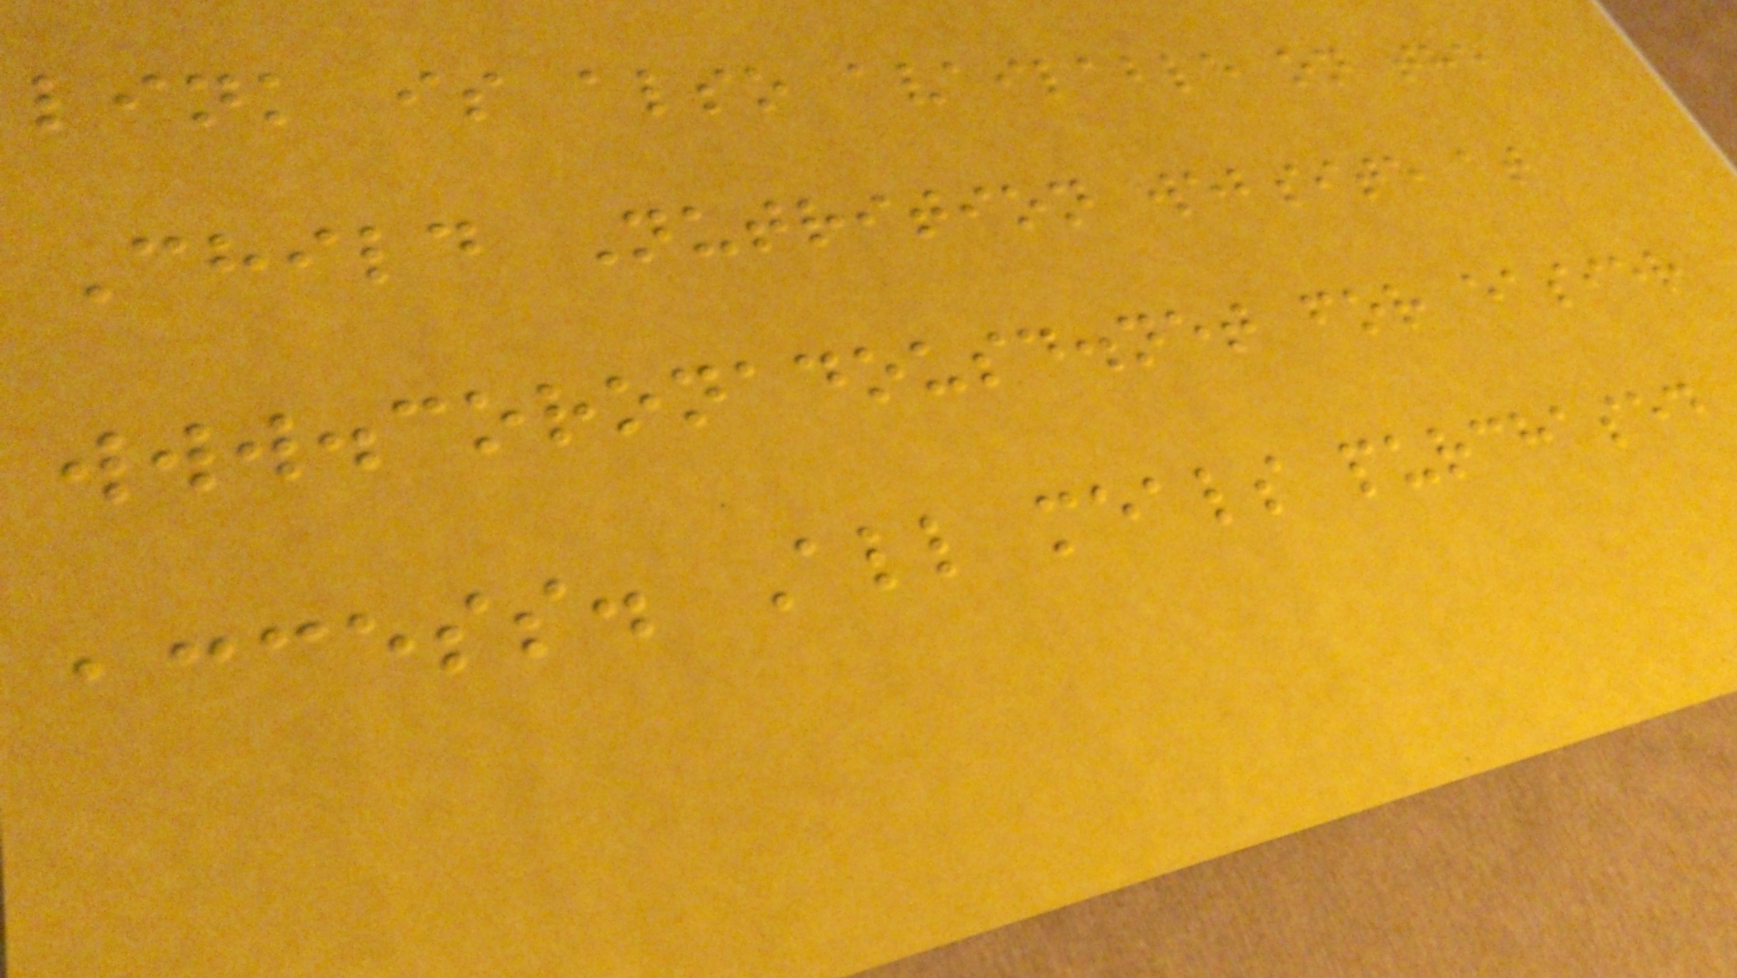link is also available on the
Child Nutrition website at
www.coronadousd.net for easier
access. All meals purchased
